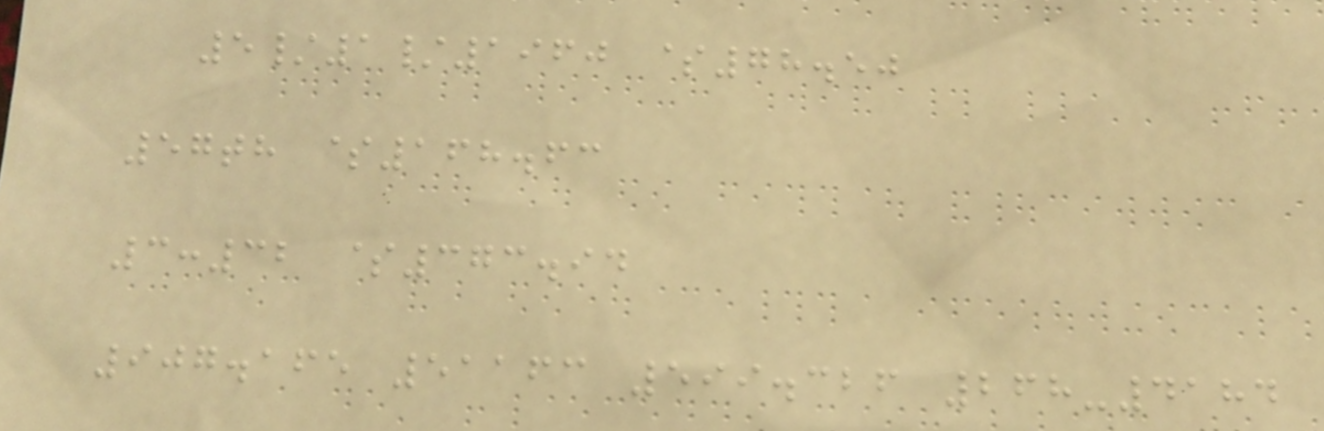5/1/1960 $78.50
57th $168.63
3:32 $373.94
907.165 51163 599.326 268-4184
